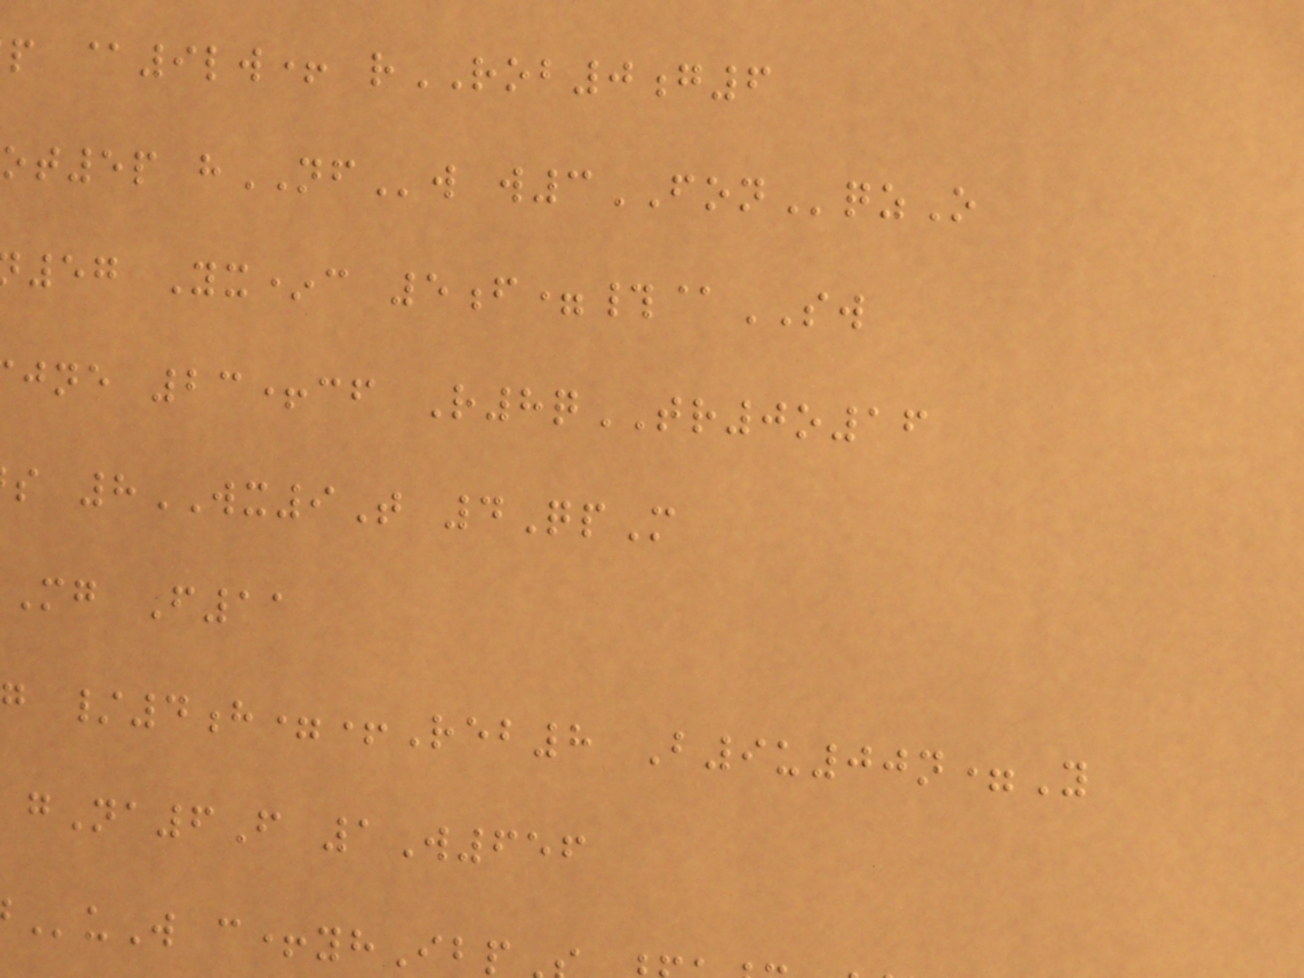p @9lw+ rROB0g6
ot5p hNFw w3FONqzO
57 Yx*c 5f=#@SW
jne 23+cf R8qTR0o16
s 8WX9T 4QpM
mg F11
g /4h=+Reb8 B9u00n=Y
gNa6F 1W656
uW c+yhIbp
